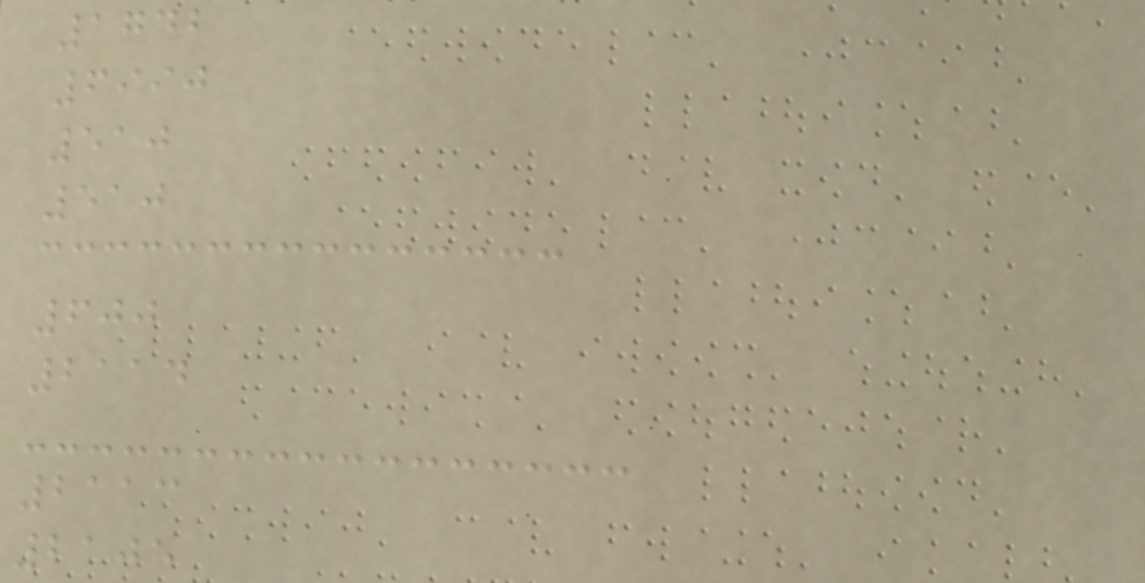1742
6990
510
510
600
2114
2113
2105
